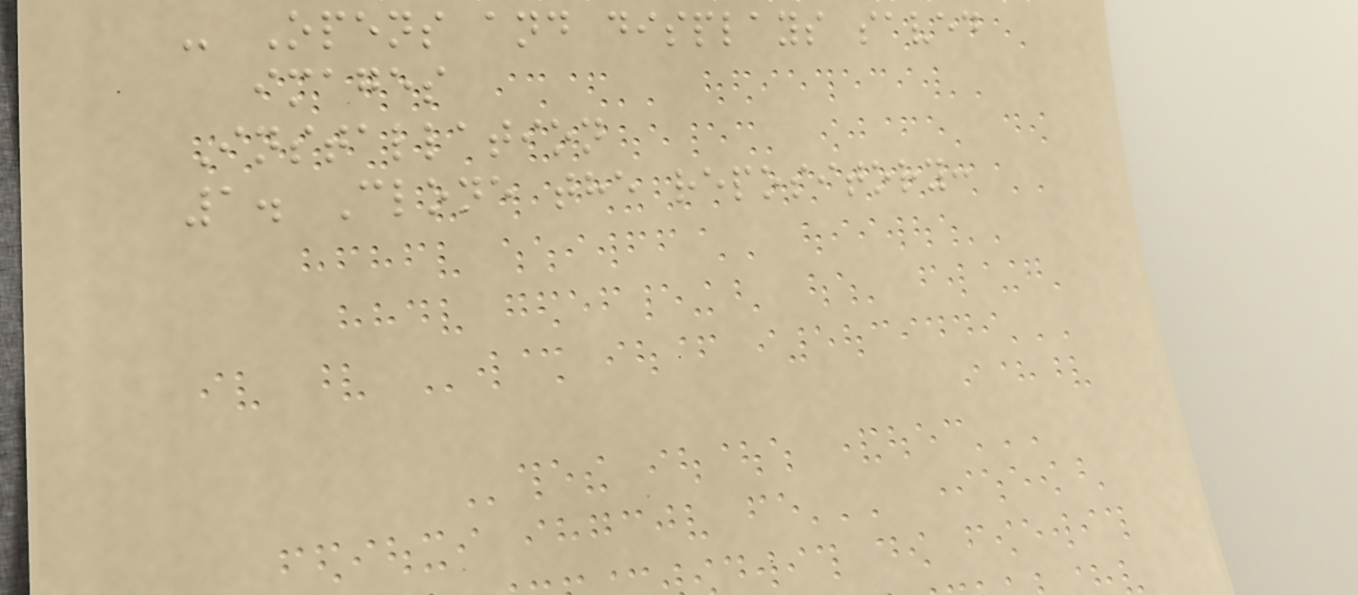- Opens and displays saved
images
Installation
1. Clone the repository:
